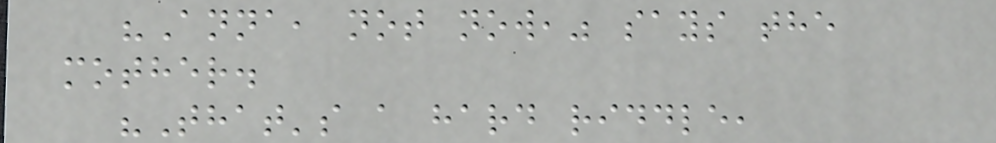"Anna, not now," says the
mother.
"That's a hard riddle,
